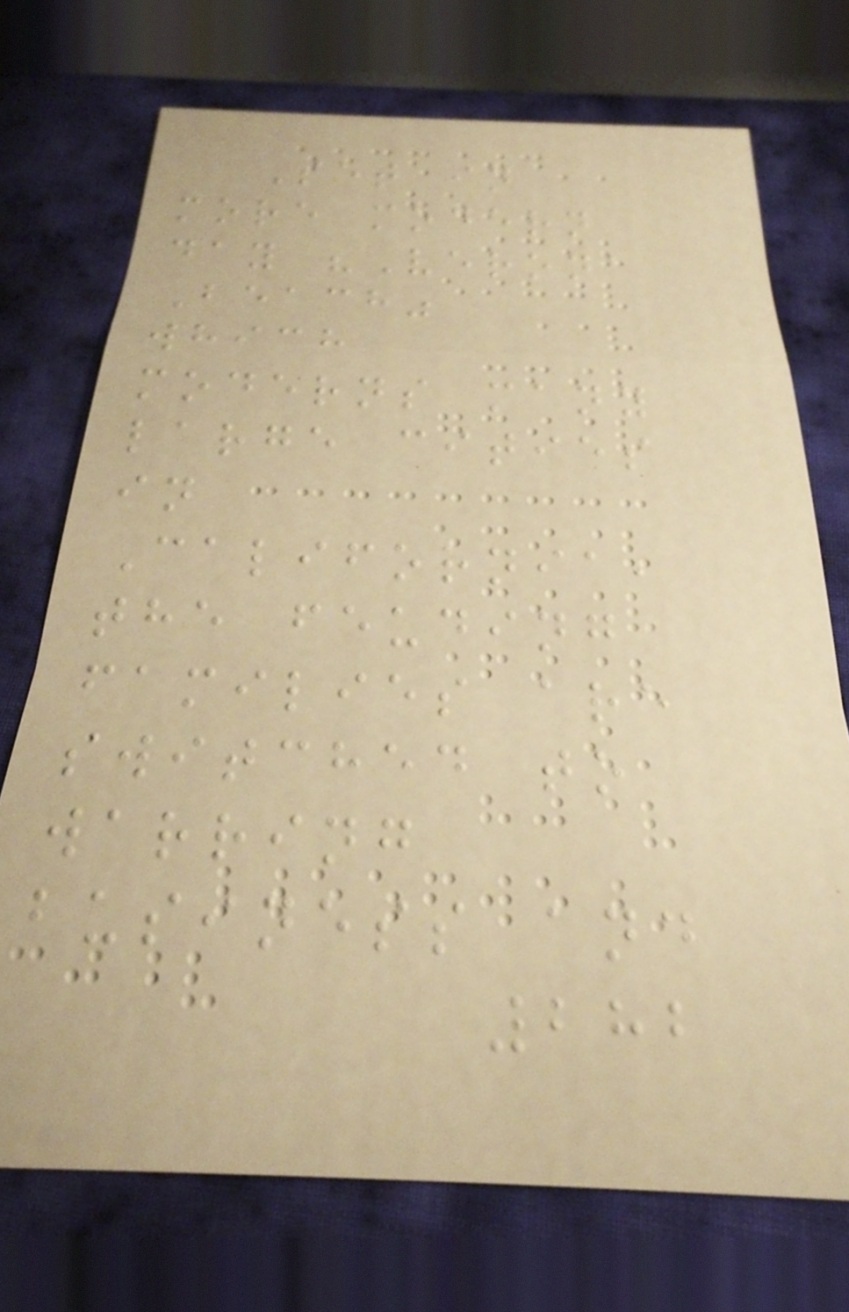Set in
more modern
day "Verona
Beach"
which
moderns many
large cities
in
California,
the feuding
families are
switched to
warring
business and
282
